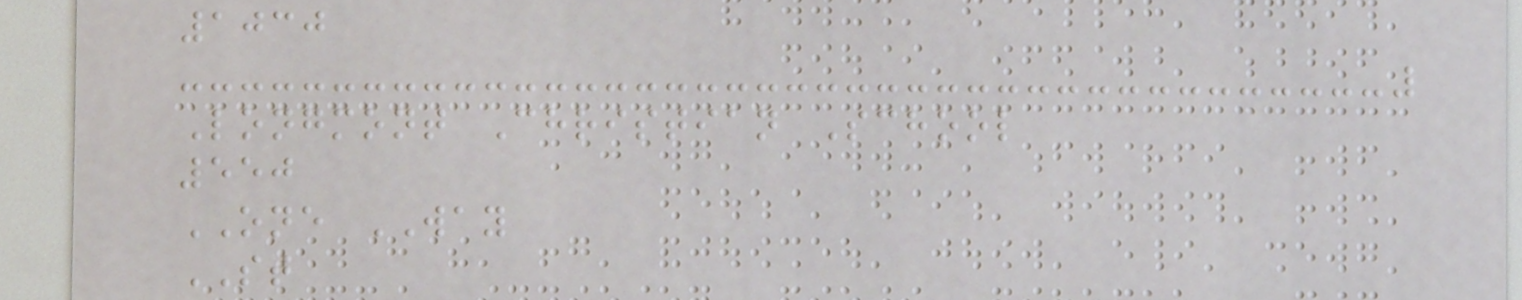1030
Longmont Christian School
550
ONE WAY
ST
